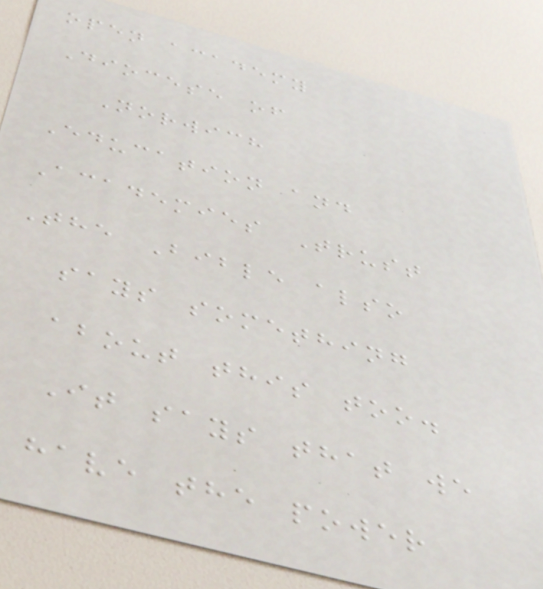open academy
Diocese of
Norwich
Education and
Academies Trust
The Bible also
says something
about this too.
It says that we
have the power
